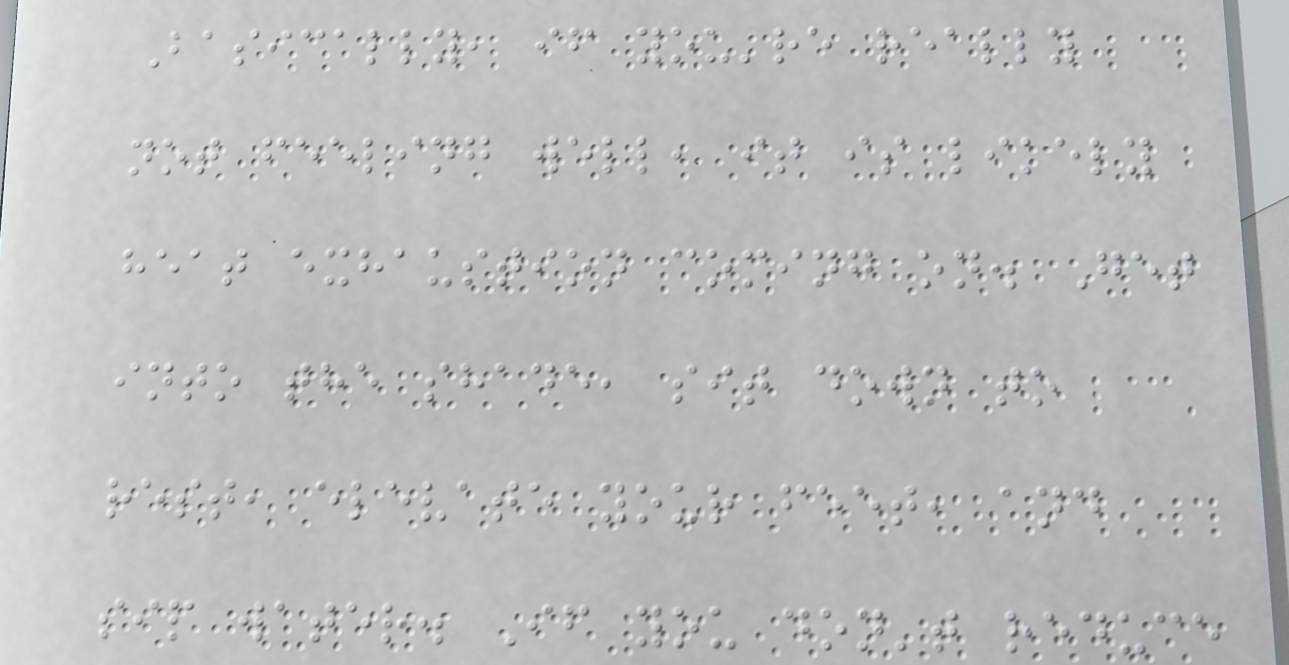Basically, if you're really
not feeling well, it is likely
heat exhaustion coming on. Get
into the shade, sit down to
rest, elevate your feet, and
sip water. If you don't reduce
